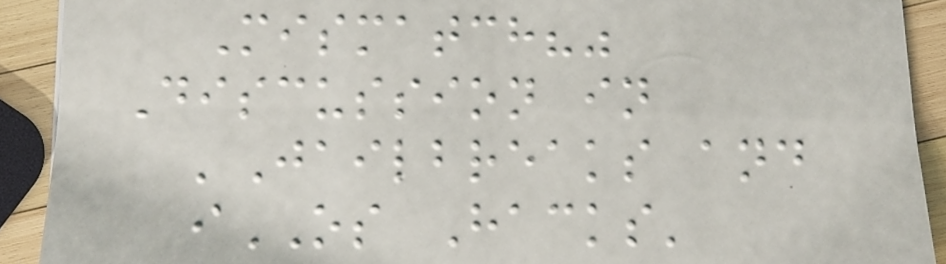Mismatch?"
Discussion in
'Jailbreaks and
iOS Hacks'
